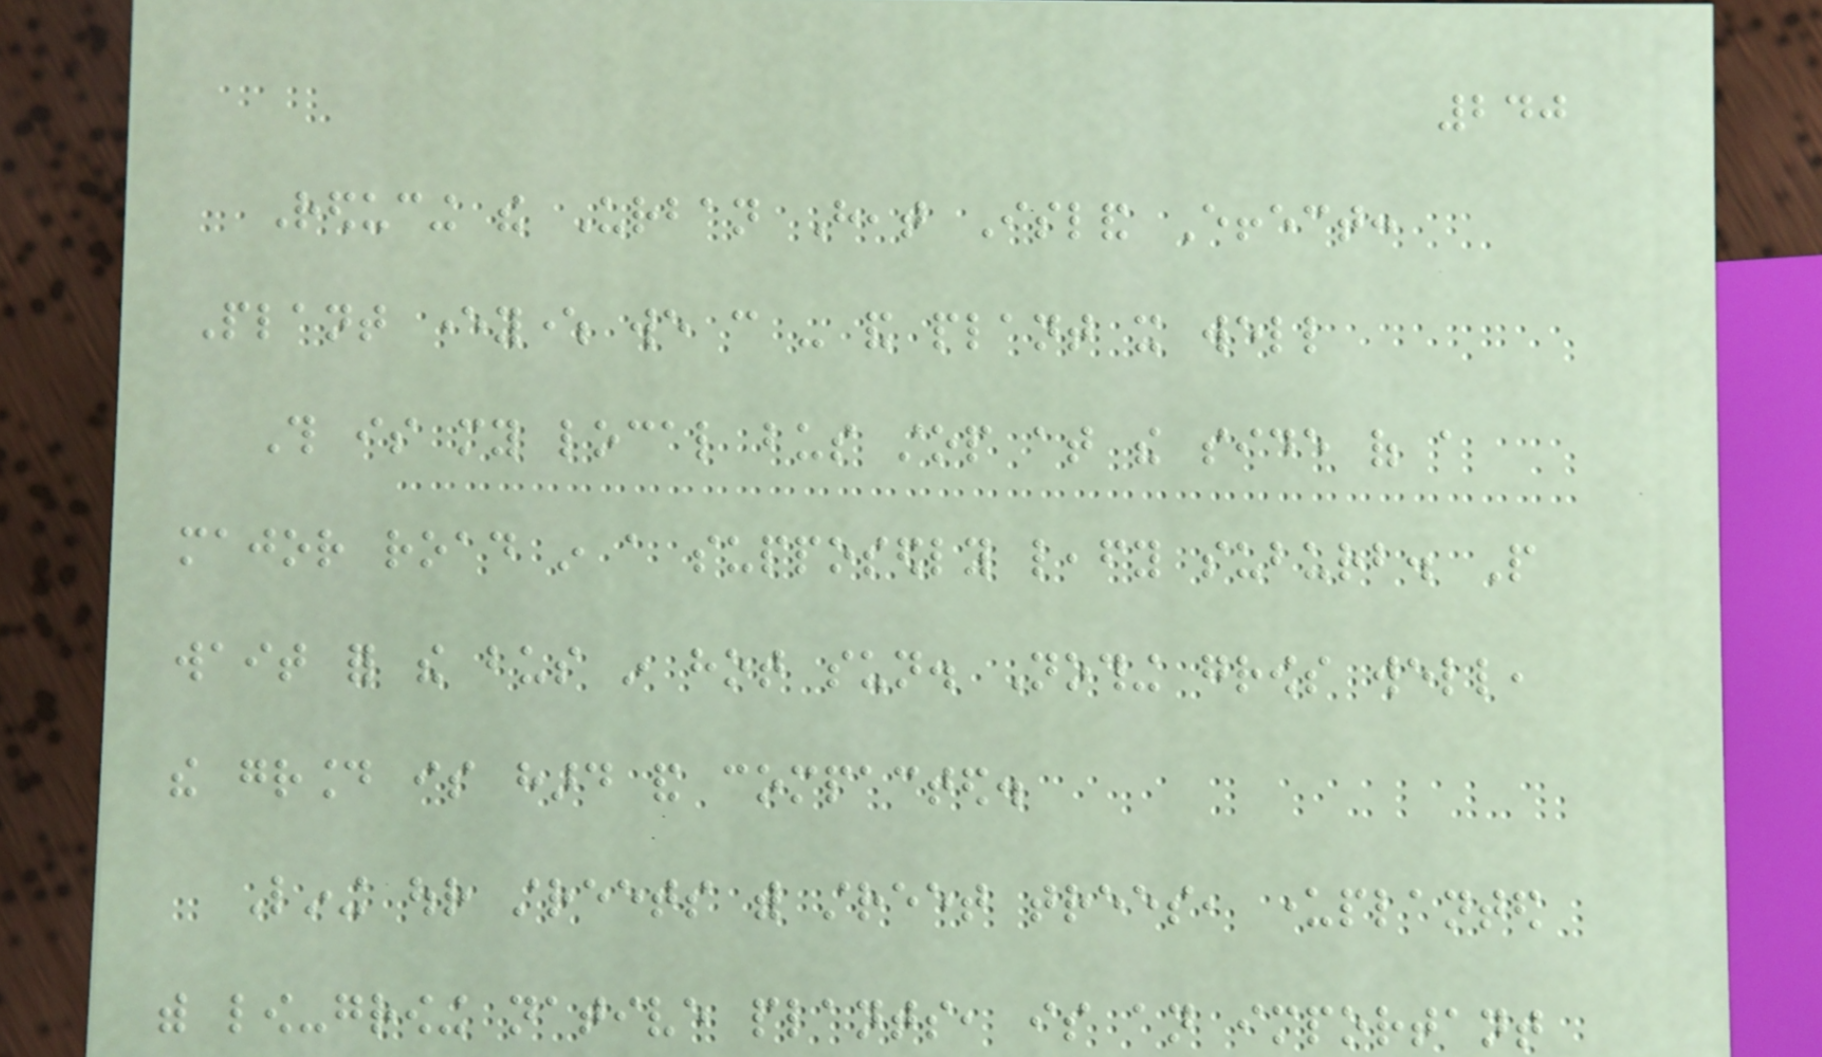240
Reducing the Urban Heat Island Effect:
Plant everywhere we can - and plant it well
This is my local bus stop at the side of a
major road in a supposedly leafy suburb. People
wait for the bus in hot sun. Nothing grows well,
the ground is hard and compacted.
Lining our streets with street trees, underplanted
with low-growing native plants, is an important
